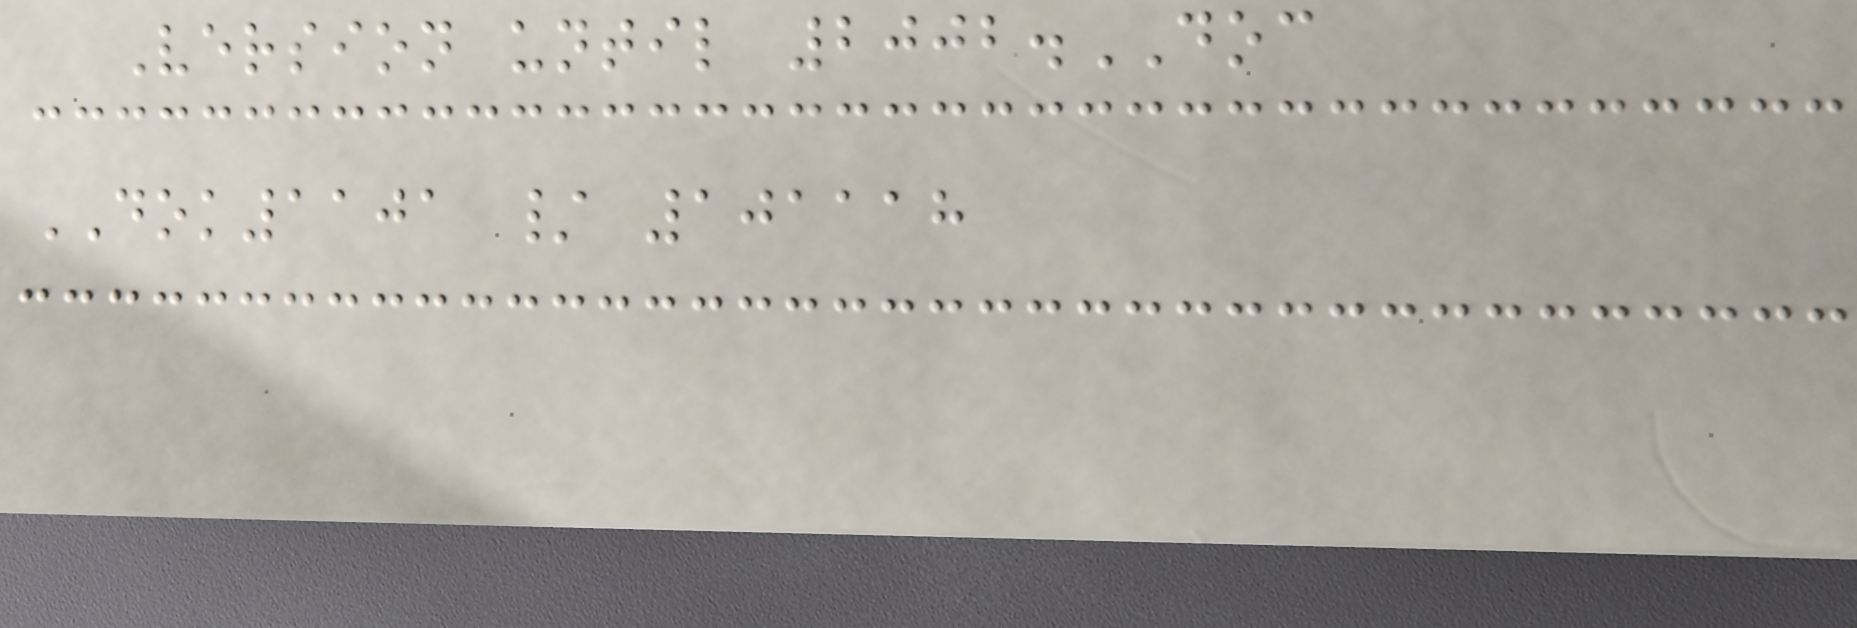Version until 2002.DOC
DOK1101 / 101118
